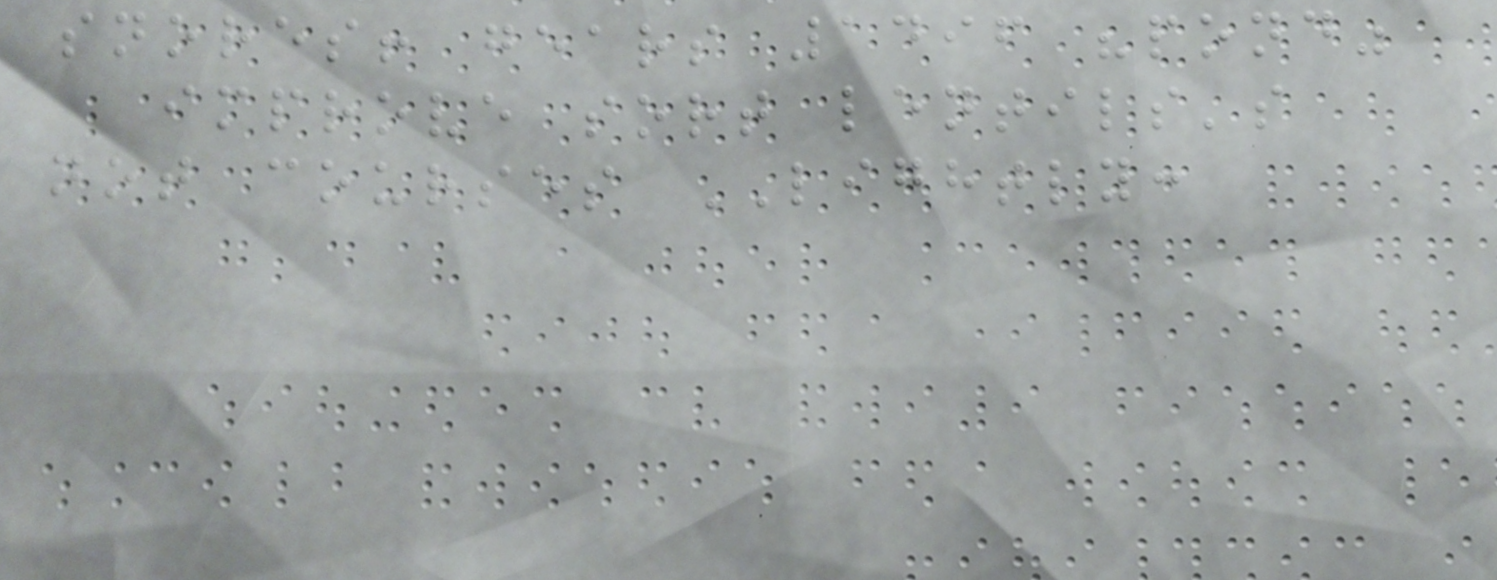snores! gears 1496 "pond"
improve sort lentils's
not courses LIGHTLY:
